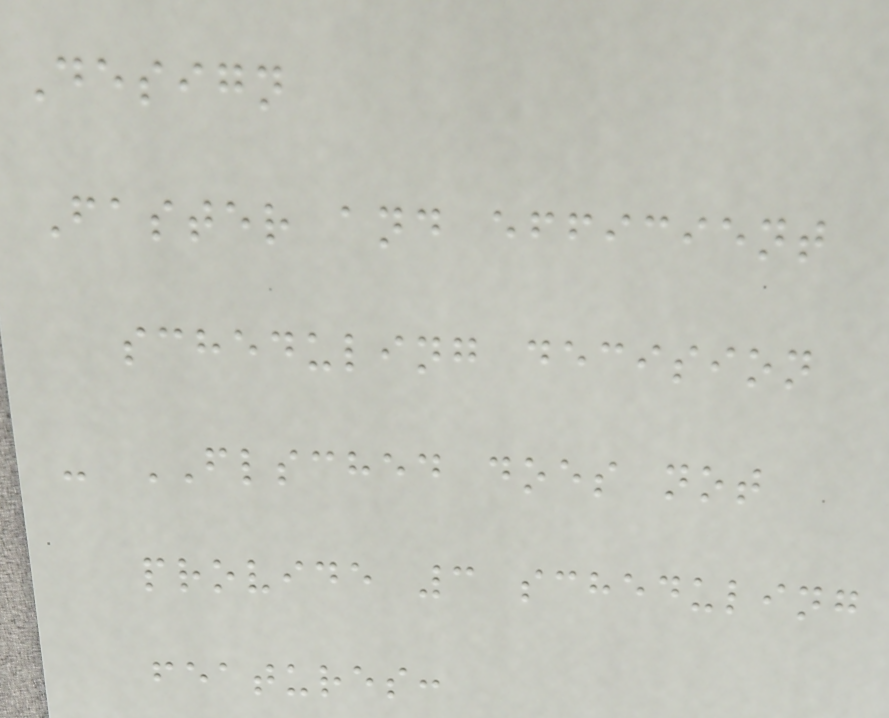Design
Faster and efficient
scheduling decision
- FLSCHED does not
provide 3 scheduling
features:
